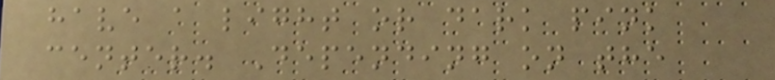have a light or dark pink
center. Depending on the
